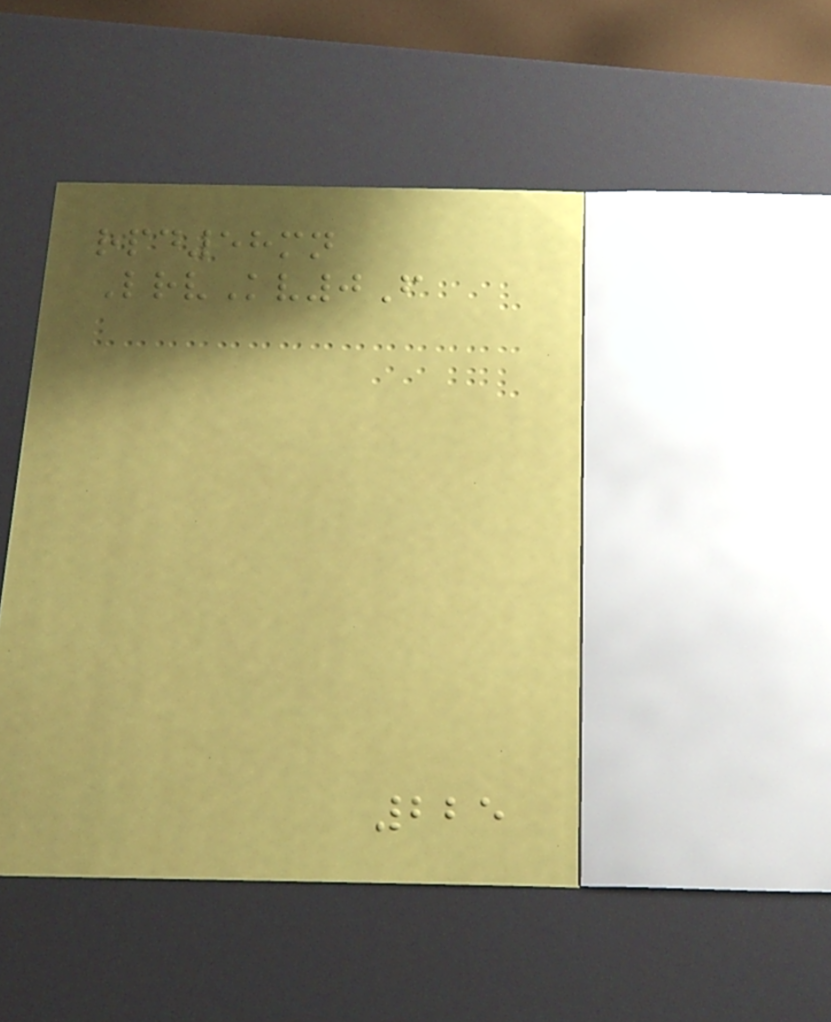rpd58mn
LrvKv0F
225
